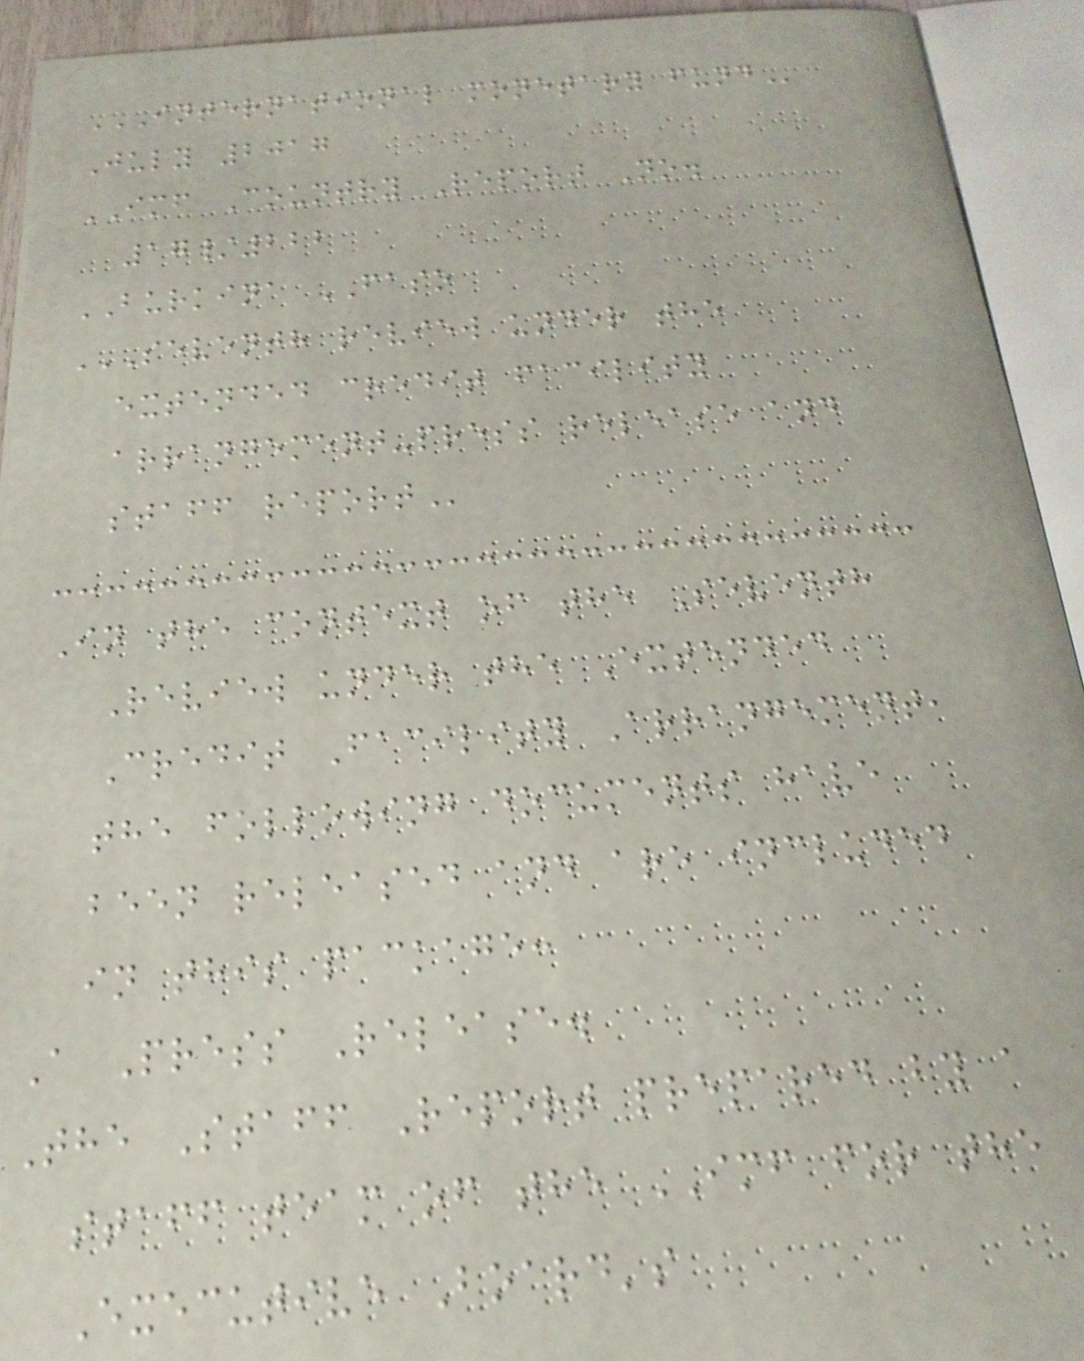INTERNATIONAL MONETARY FUND
July 2017
IMF Country Report No.
17/222
BURKINA FASO
SEVENTH REVIEW UNDER THE
EXTENDED CREDIT FACILITY
ARRANGEMENT-PRESS RELEASE AND
STAFF REPORT
In the context of the Seventh
Review under the Extended
Credit Facility Arrangement,
the following documents have
been released and are included
in this package:
A Press Release.
The Staff Report prepared by a
staff team of the IMF for the
Executive Board's
